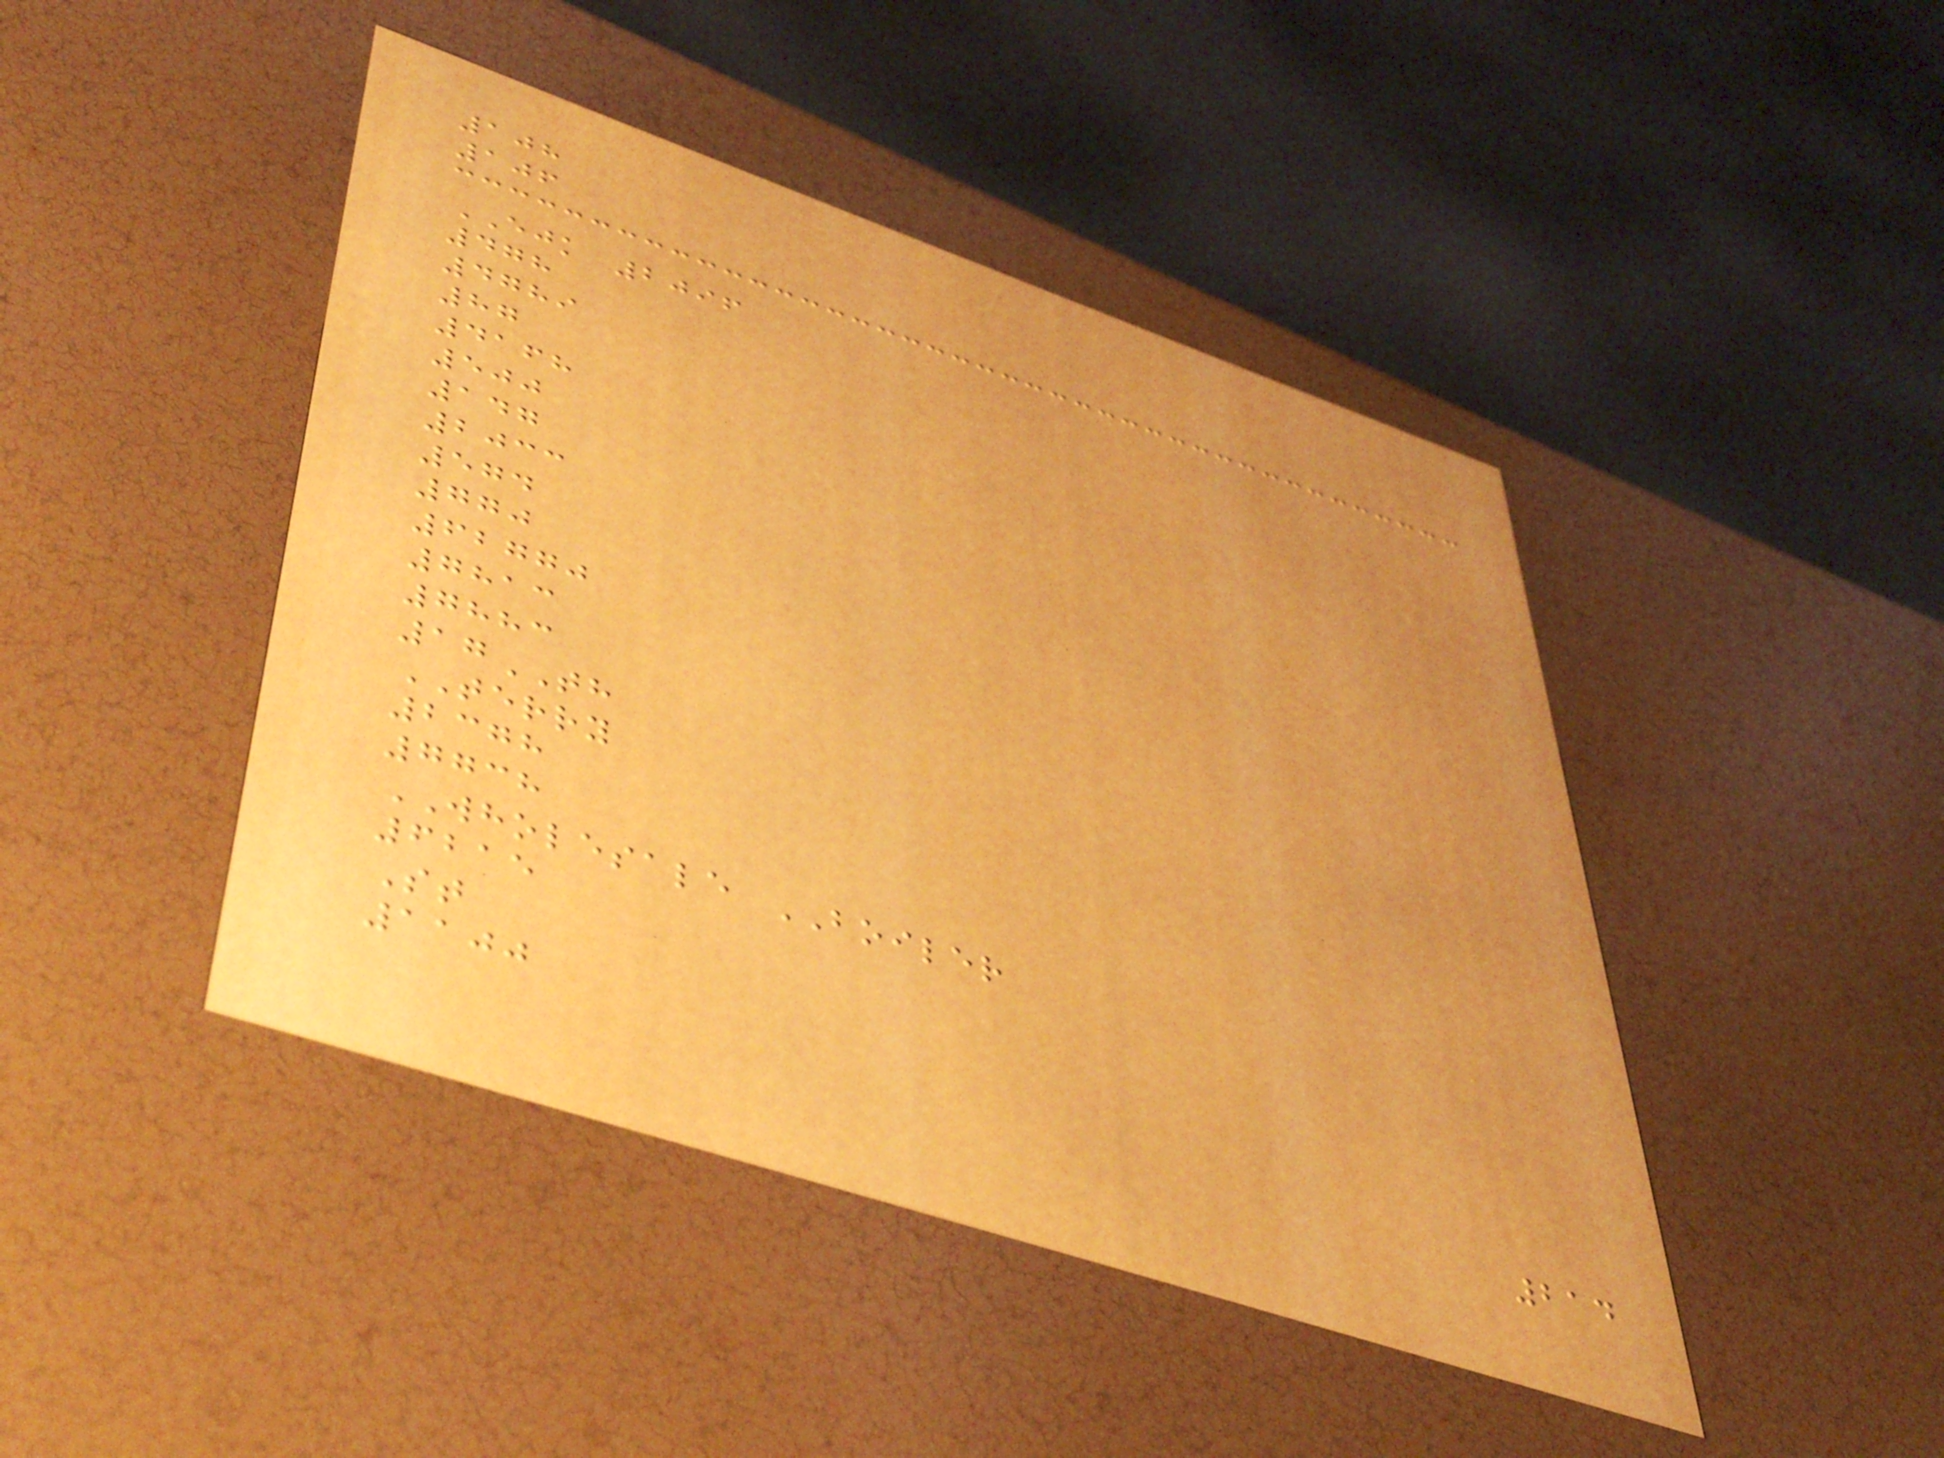108
106
EJK 2096
478
4789
87
4168
500
147
2033
574
770
62770
7813
7883
17TH
TERRY
2378
7738
WHOLESALE BOILER
6215
St
1100
214
